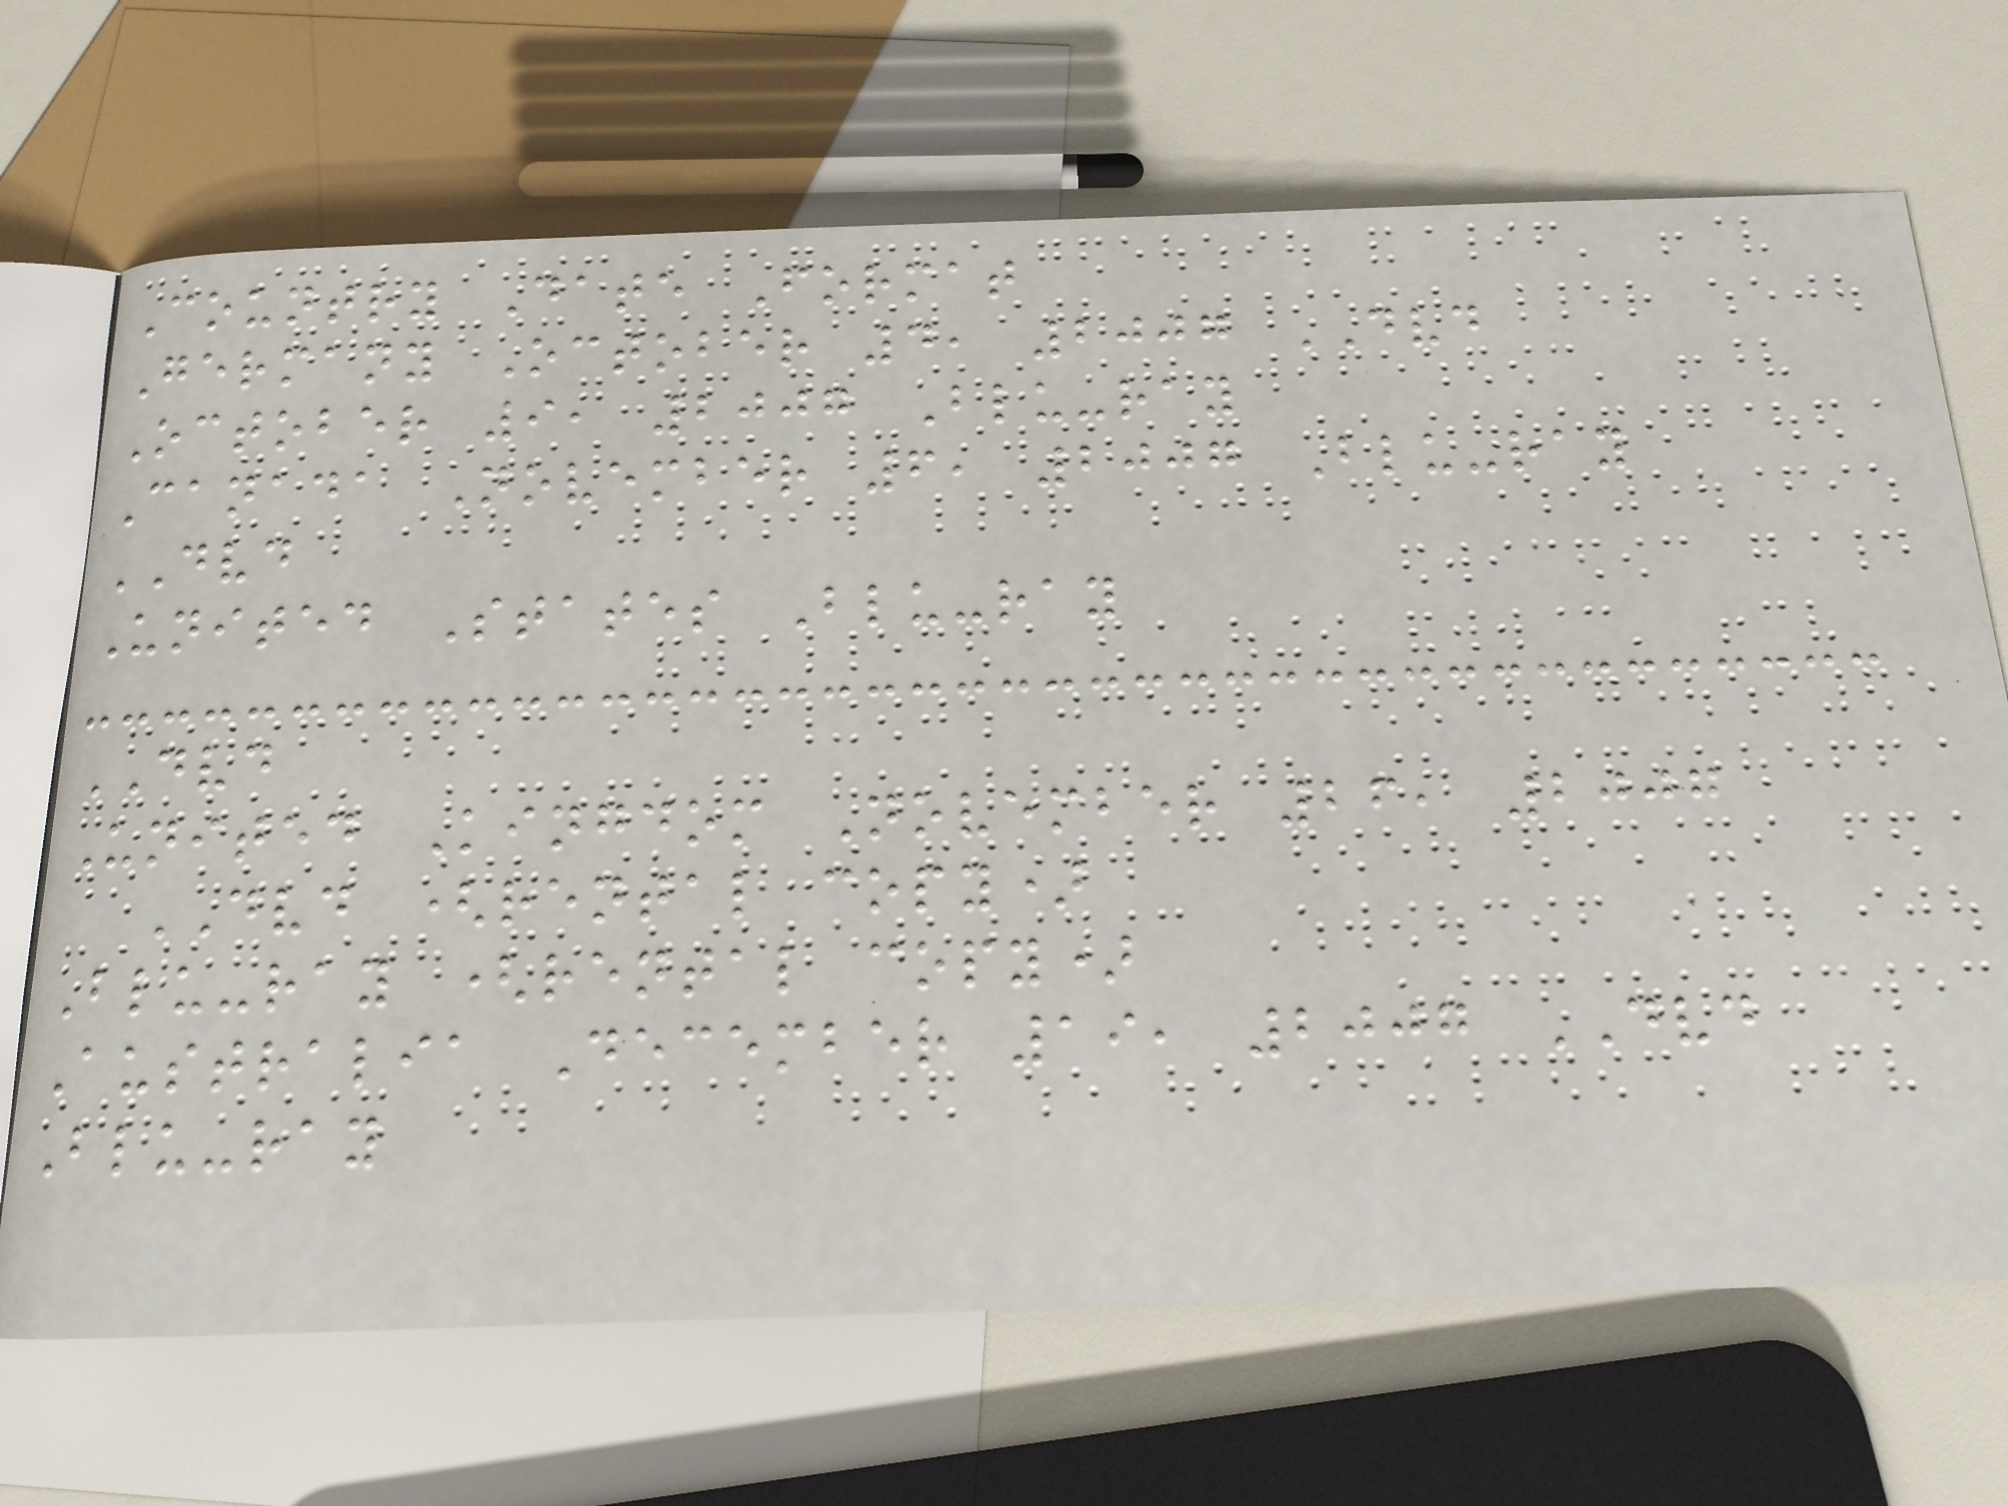Country Date Format
Germany October 4, 2007 DVD
October 9, 2007 Blu-ray
Canada November 6, 2007 Blu-ray
DVD
United States Blu-ray
DVD
United Kingdom November 26, 2007
DVD (rental copy)
Blu-ray (rental copy)
Australia December 19, 2007 DVD
Blu-ray
